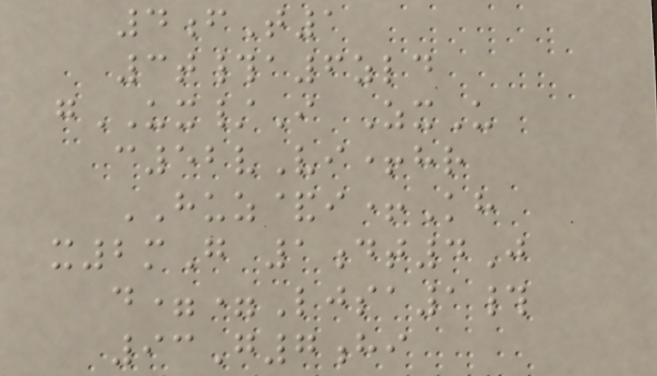4fT1
3t#a6zld
gUX/I ZxU
c52vVi+hr
HUZ&i+Kh
x2mG 1dt4J
d==Ljsa1#
93G7hi
